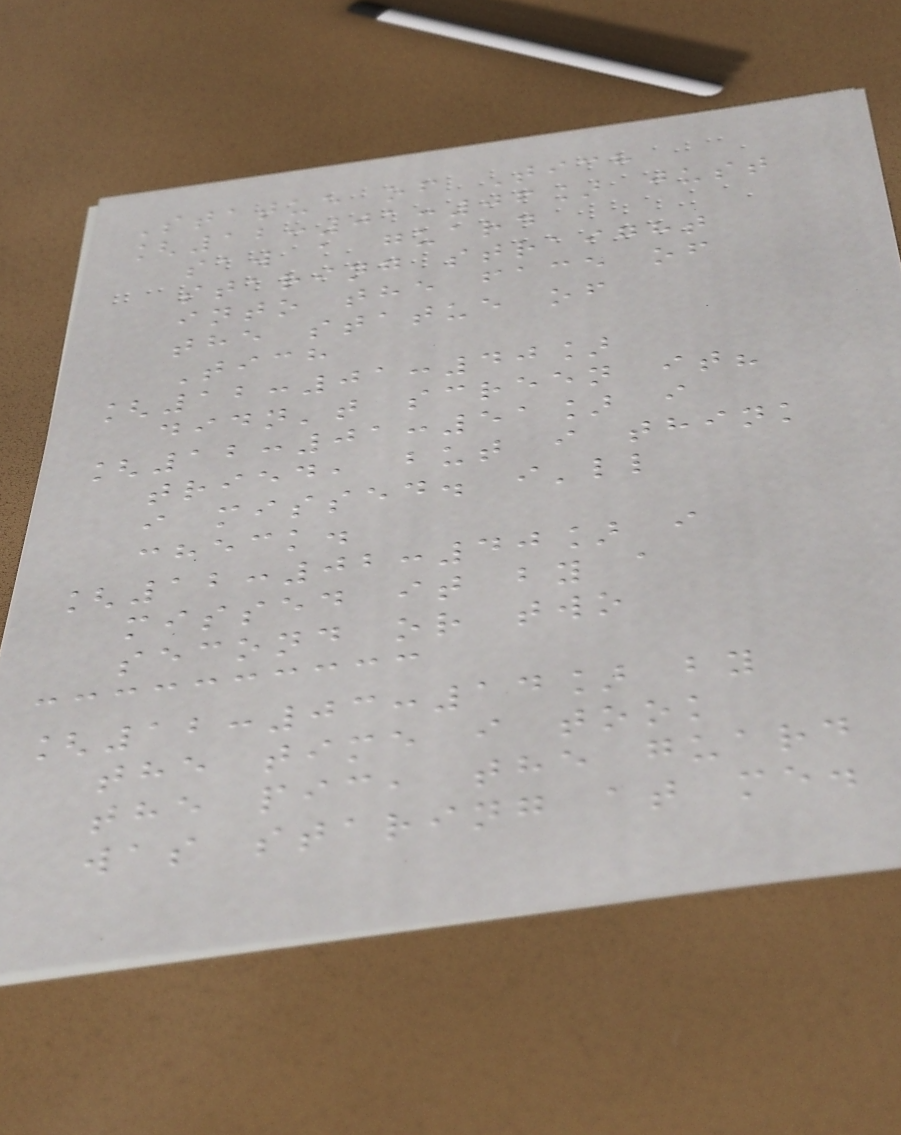Statue of Tich
[12:01:06] just
saw a guard
staring straight
into the face of
the statue of
Tich
[12:01:40]
didn't screen it?
[12:01:51] i
tried, but i think
i missed. i'll
check.
[12:02:40] i
missed it by a
second or two
[12:03:14] by
the time i took
the pic, the guard
was staring at me.
